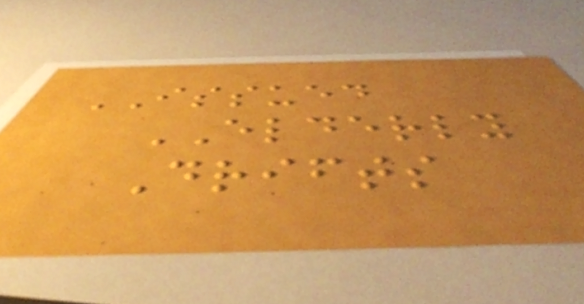ISSUED
ELDERLY
Drifts
